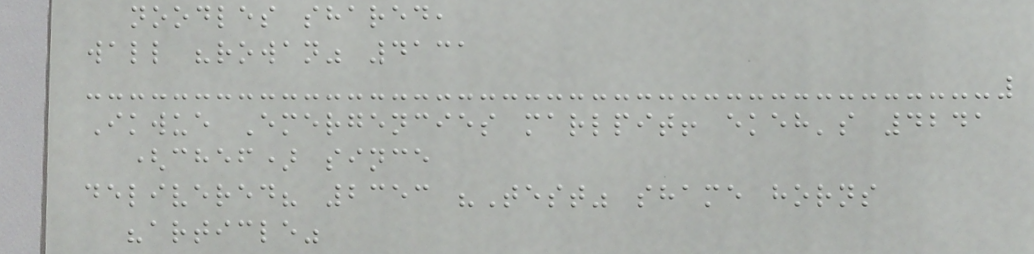noodles shared,
wall "rowan" 4131
Ikwue Emergencies marlpit! ekeh's 4241
(chef) since
delivered? 2353 "Test" shame horns
"article"
